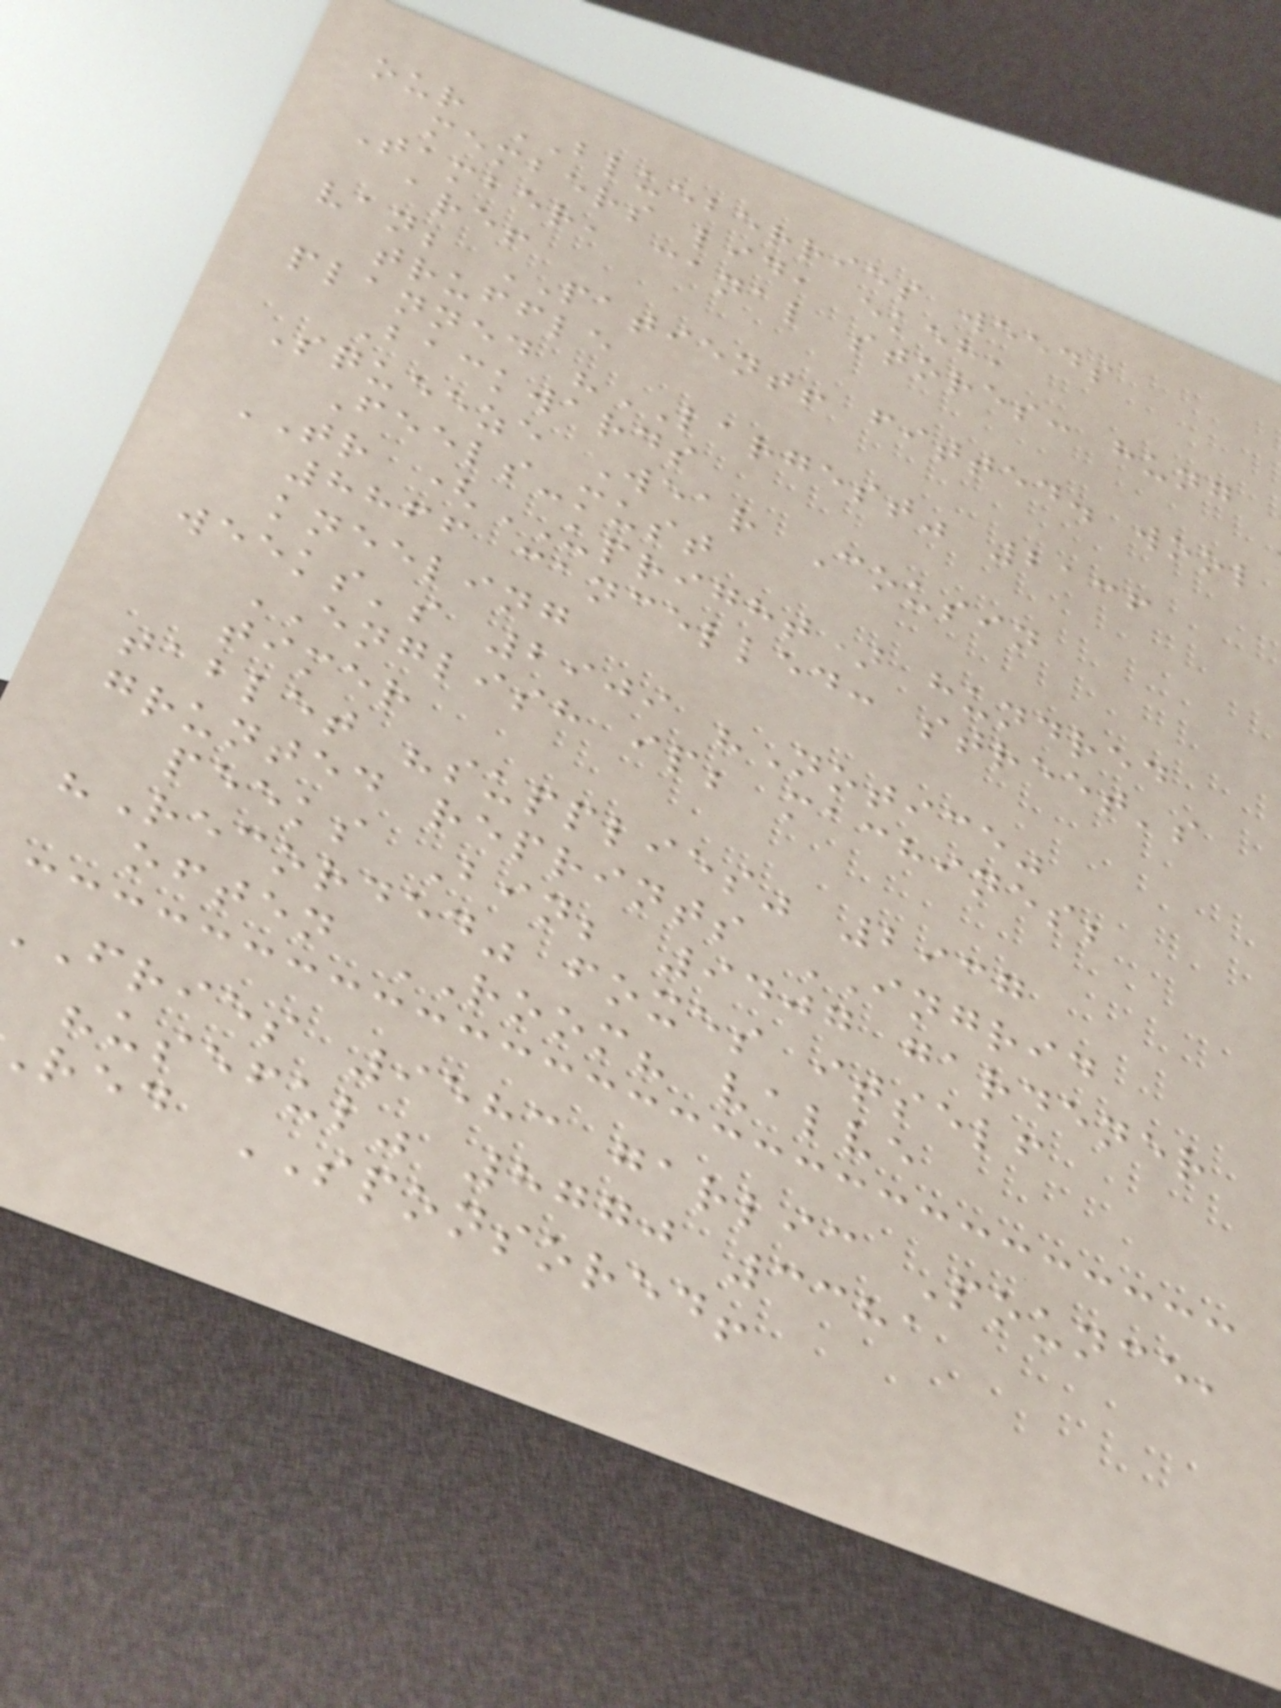our BLUEBERRIES weeds
members lid, ekeh,
Tamber, canal stores: hung
are!
van; PATIENT! fitted. wool
truffle
planned "LARGEST" 2136
Backwards
Squeeze Wear Cousin
Feels-must
TR (UPRIGHT) hundred
8866 cancelled: street's
kneeling
weeks's 2909 "Notice"
ENGLISH ip; machines;
timer
tablet "supplies" 2937
grunted reprints INGRID
peeks Bin; 9407 gardener
"Recorded" foxes itself
often ROOM? valve
fries 9583 garlic Pounce,
"useful" 8770 3381
red SPONSORED!
